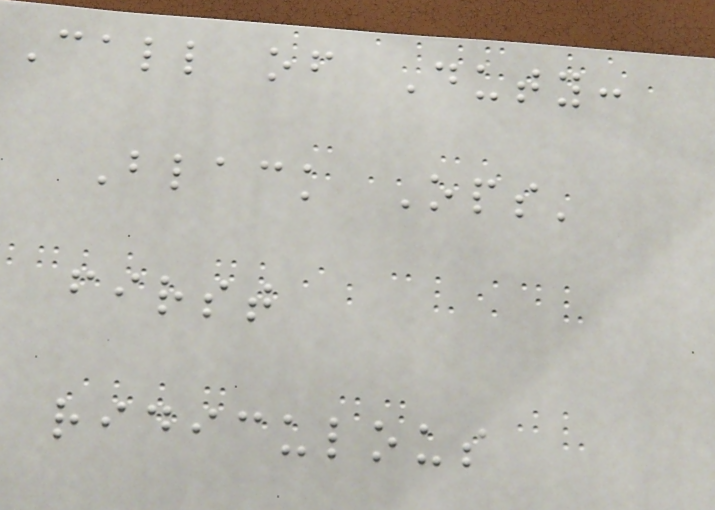Call of Duty:
Black Ops'
first
ridiculous
